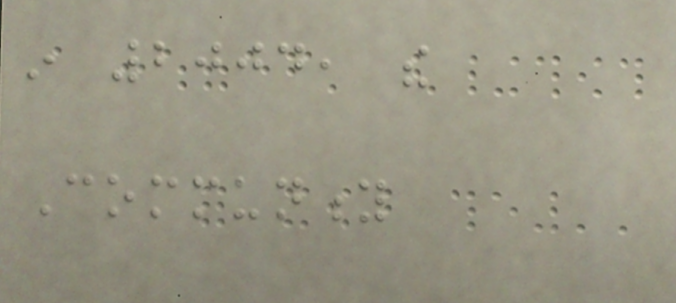in 2004, the
Community
